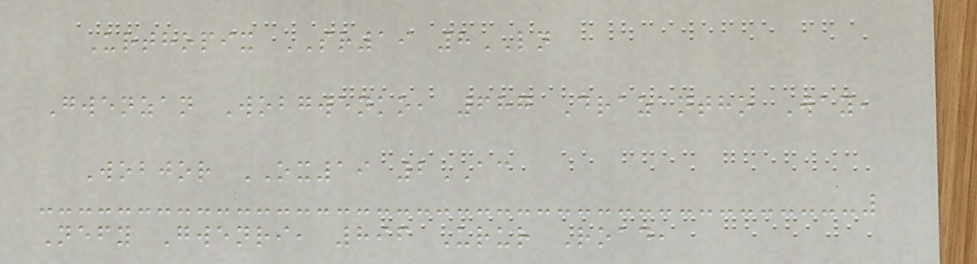Urthopix SR19 8LN
Gwenzan Wobgwenko, 687 Drazantho Way,
Wobjor OX19 2AC
Nefy Gwenri, 896 Urur Road,
